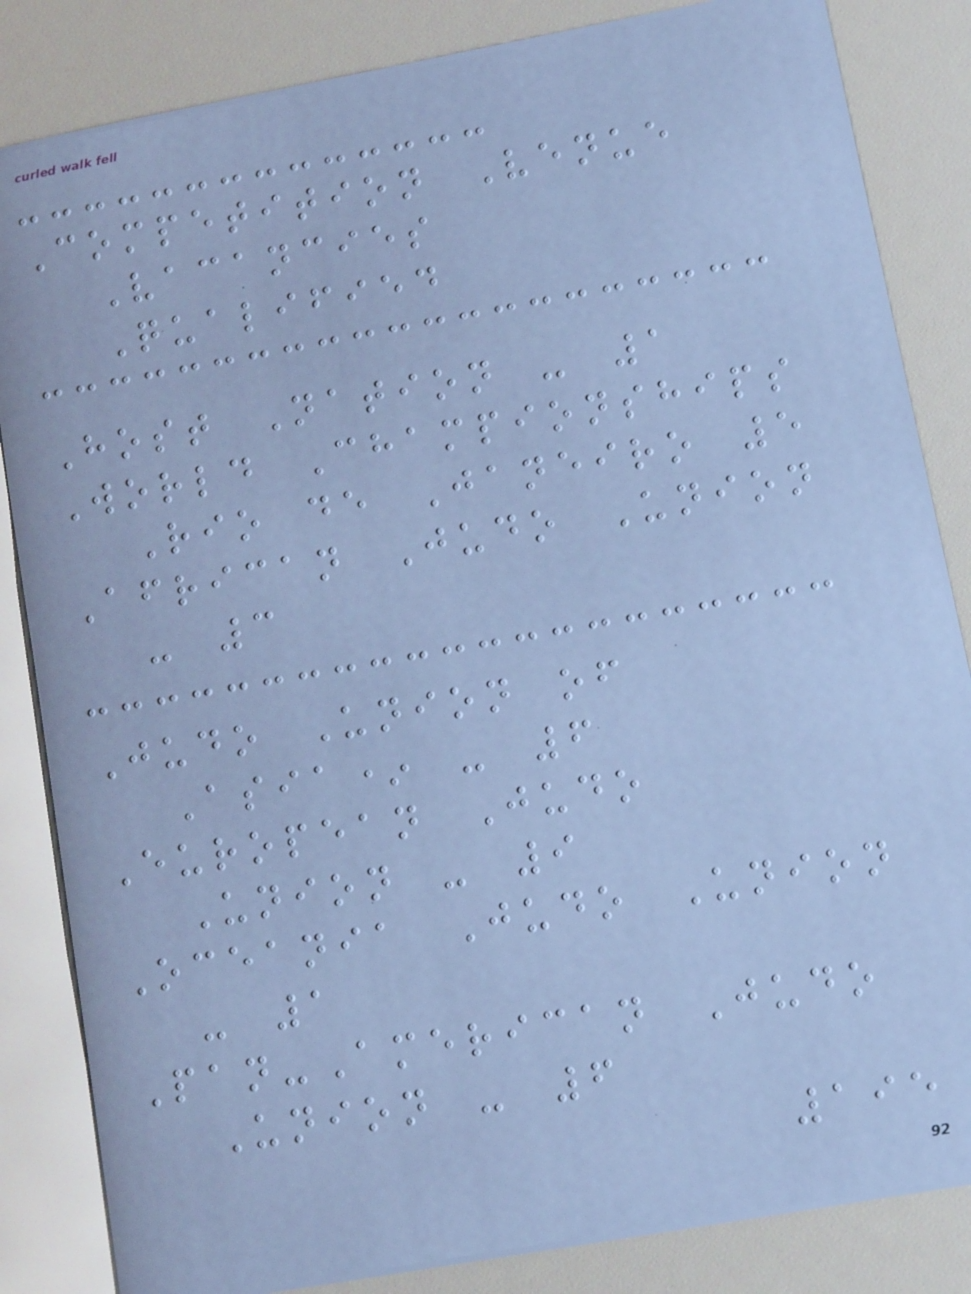Competition Venue
Vacancies
Qualified
Host Nation - 1
World Championships
Rio de Janeiro 5
African Judo Union
- 3
Judo Union of
Asia* - 6
European Judo
Union - 9
Oceania Judo Union
- 1
Pan-American Judo
Union - 6
195
